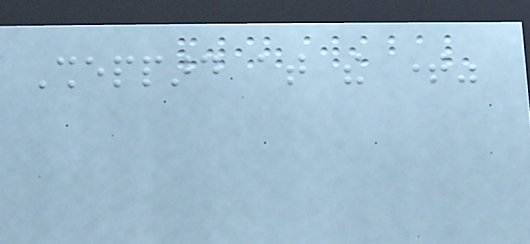Sheppard at the time"
